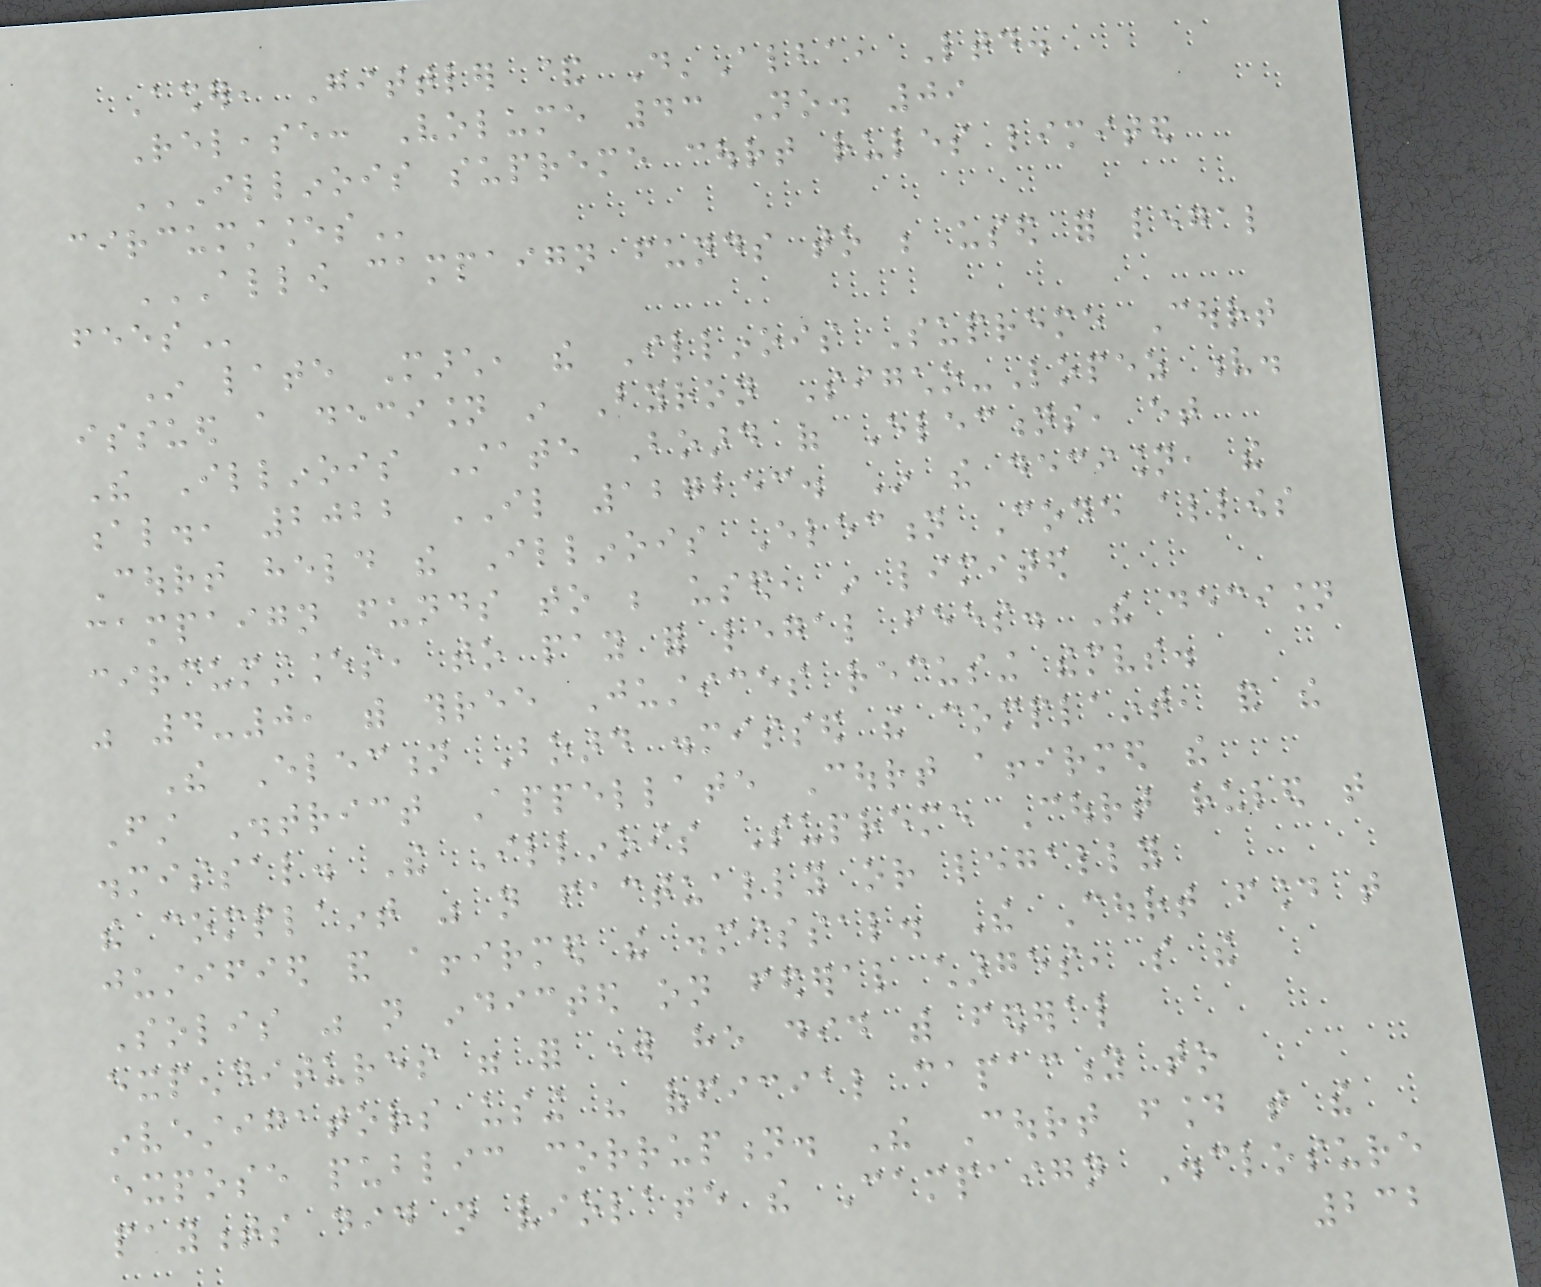Asher, Gittler & D'Alba, Ltd.
Release: Volume 43 No. 09
ILLINOIS SUPREME COURT RULES LIMITED
CIRCUMSTANCES
ALLOW CAMPAIGN FUNDS TO BE USED FOR LEGAL
FEES
In late March, the Illinois Supreme Court
issued a decision in Byron Sigcho-Lopez v.
The Illinois State Board of Elections, et
al., 2022 IL 127253. In the decision, the
Court held the Illinois Election Code allows
campaign funds to be used, in limited
circumstances, to pay for legal fees. The decision
was 4-0, with three Justices recusing themselves.
The Election Board dismissed the complaint, and the
First District Appellate Court affirmed the
dismissal. The Illinois Supreme Court ruled that
the complaint was not factually or legally
justified and affirmed the dismissal. The Court found that
Solis was not indicted on federal charges, so the
expenditures were for work he did with federal
investigators using his official capacity to
expose public corruption. The Court found that the
payments did not violate the Campaign Disclosure
232
